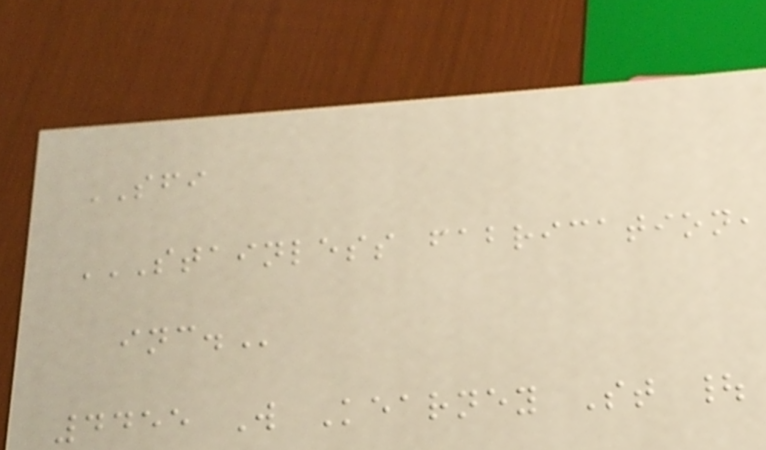SFI
STAINLESS FABRICATION,
INC.
4455 W Kearney St |
